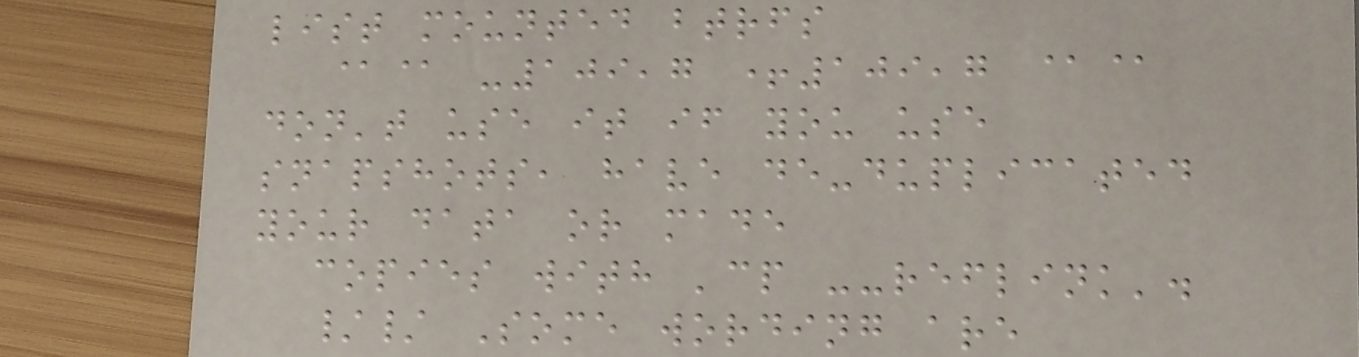list mounted btrfs
@@ -109,7 +109,7 @@
don't use it if you use
snapshots, have de-duplicated
your data or made
copies with 'cp --reflink'.
// Some wording are
